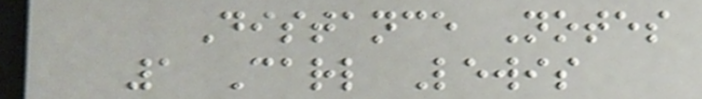Distance Notes
1 Carl Lewis
